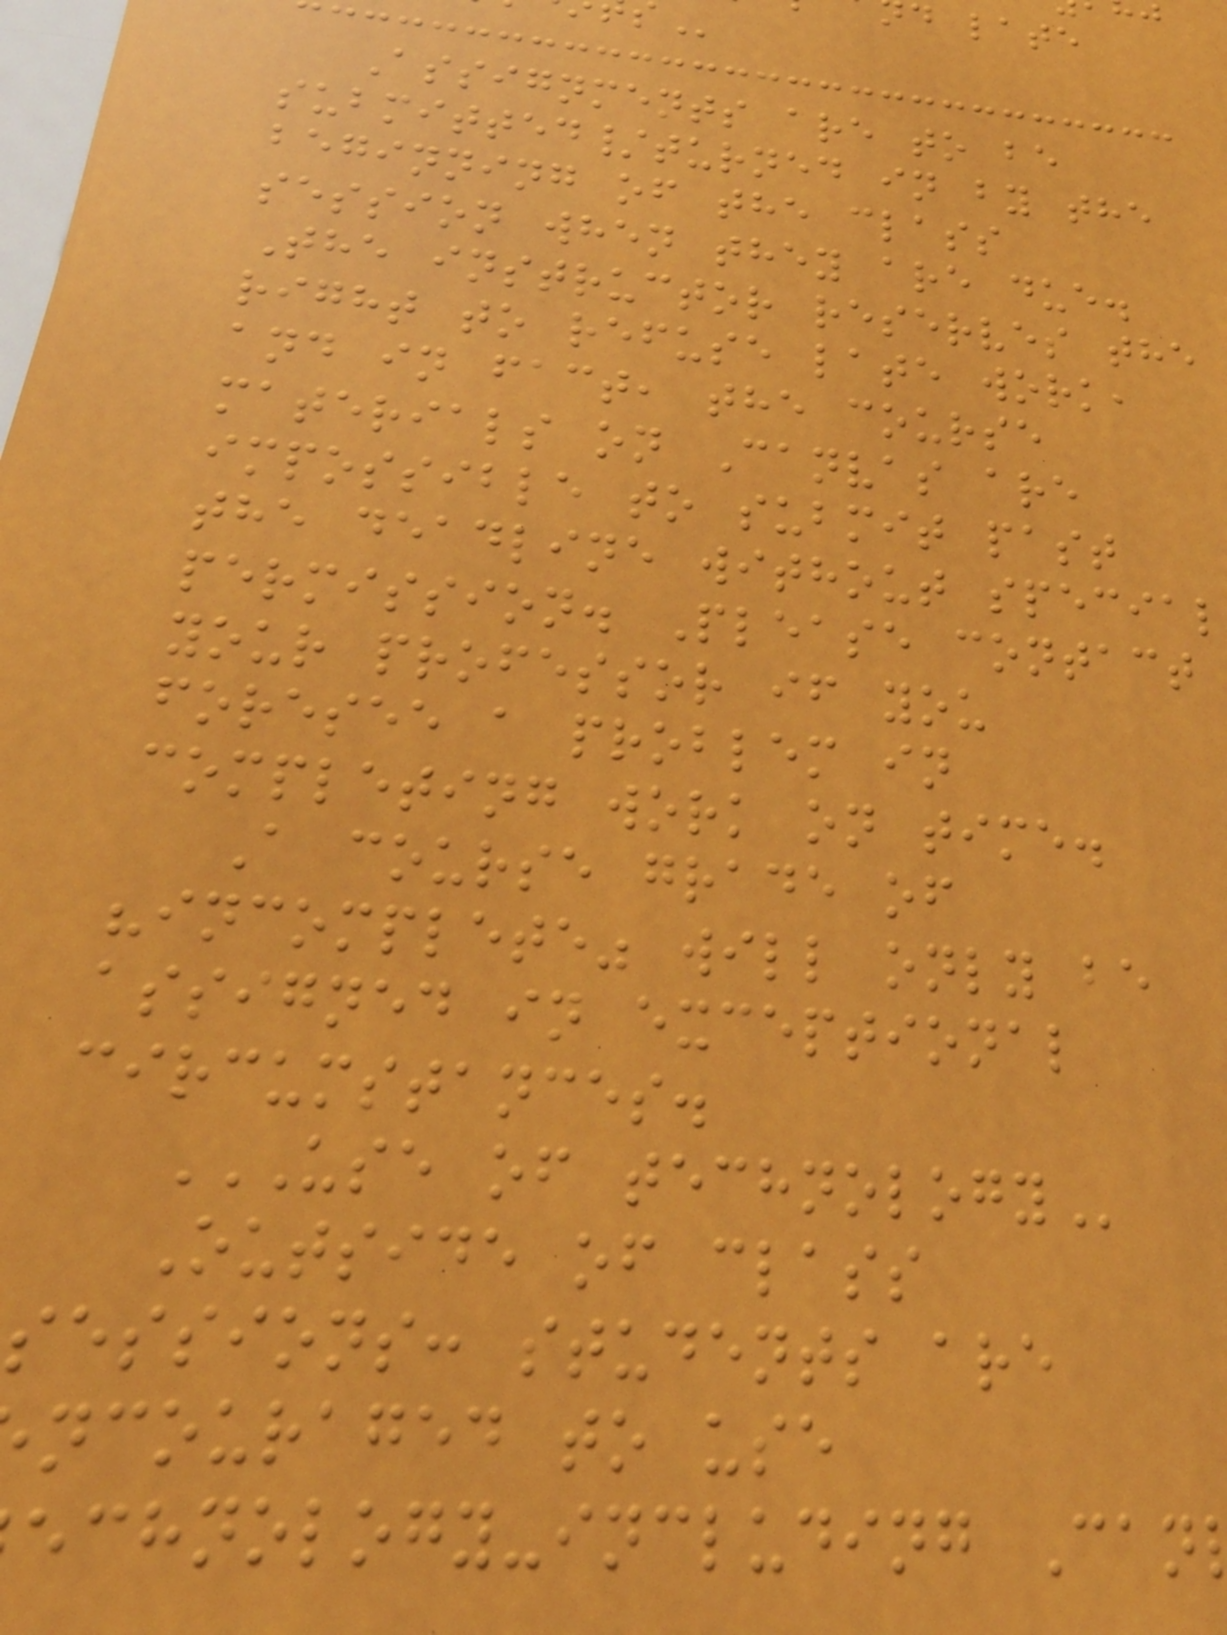d late
Assignments are to be
submitted/turned in by the
beginning of the class
session when they are due.
The instructor reserves the
right to refuse late work,
and in fact, the course
materials on Canvas are
impossible to submit past
the deadline without special
permission. Please contact
your professor if you
foresee a problem in
completing work on time.
A course grade of
"incomplete" will only be
assigned in exceptional
circumstances.
USE OF TECHNOLOGY
Outside of class
sessions: students are
ncouraged to use
echnology-including Can
